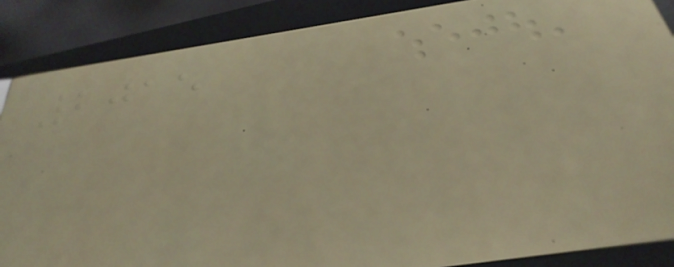2015
